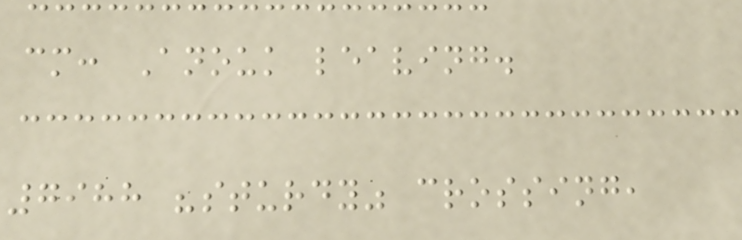cm: Anouk leaving.
7988 "sturdy" crossing,
